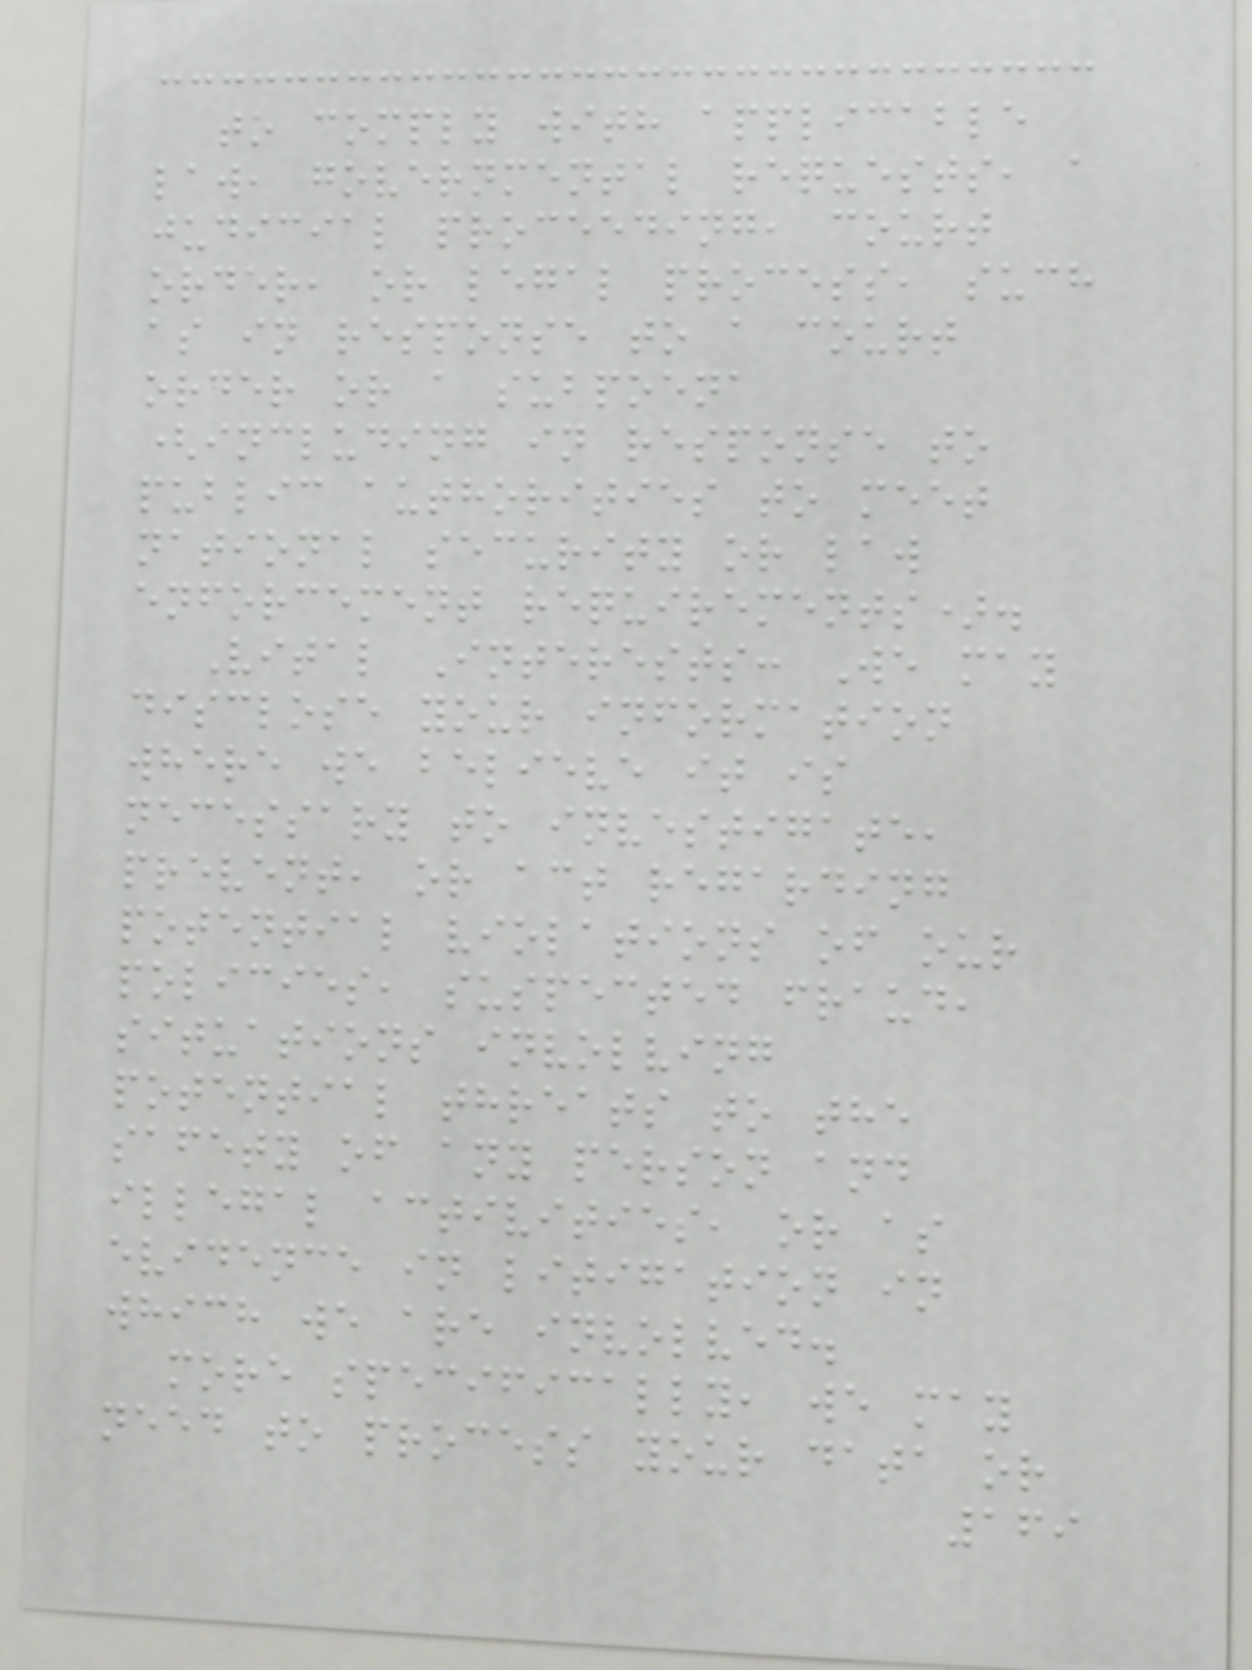to comply with applicable
law, governmental requests, a
judicial proceeding, court
order, or legal process, such
as in response to a court
order or a subpoena
(including in response to
public authorities to meet
national security or law
enforcement requirements).
Vital Interests: We may
disclose your information
where we believe it is
necessary to investigate,
prevent, or act regarding
potential violations of our
policies, suspected fraud,
situations involving
potential threats to the
safety of any person and
illegal activities, or as
evidence in litigation in
which we are involved.
more specifically, we may
need to process your data or
169
